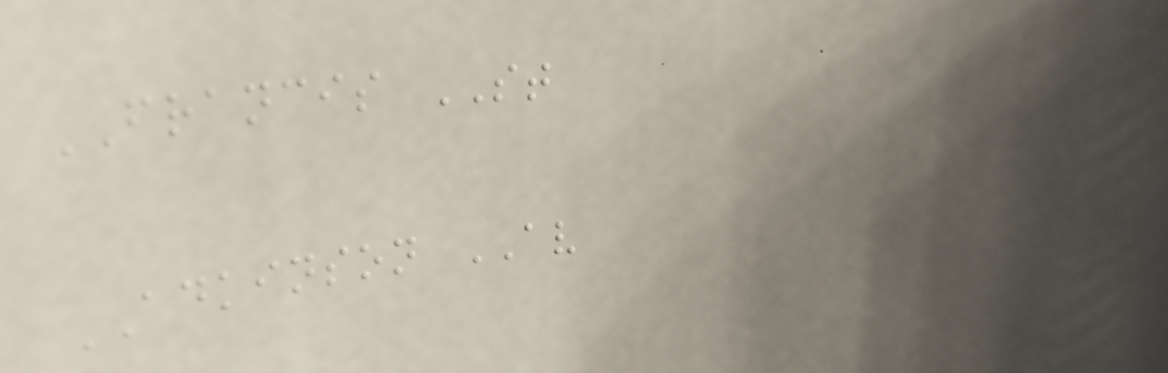FRANCIS ST
ADKINSON AV
